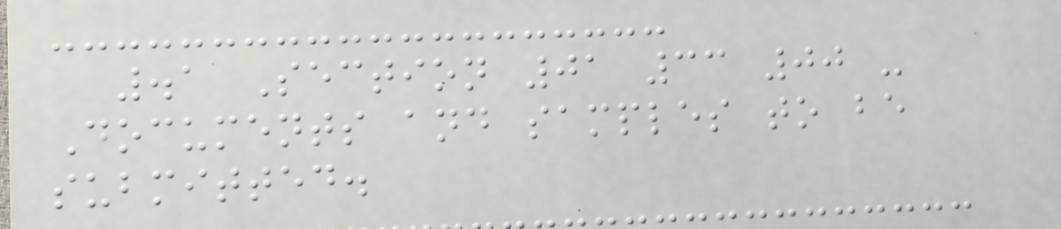.1 Section 01 33 00 -
Documents and samples to be
submitted.
